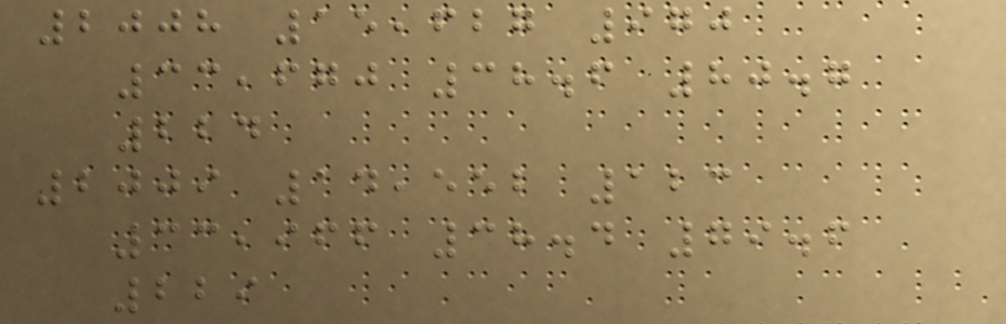2008 15,627 970
33,670 38.6 80.7
224
2009 14,552 123
33,966 38.4 79.6
229
